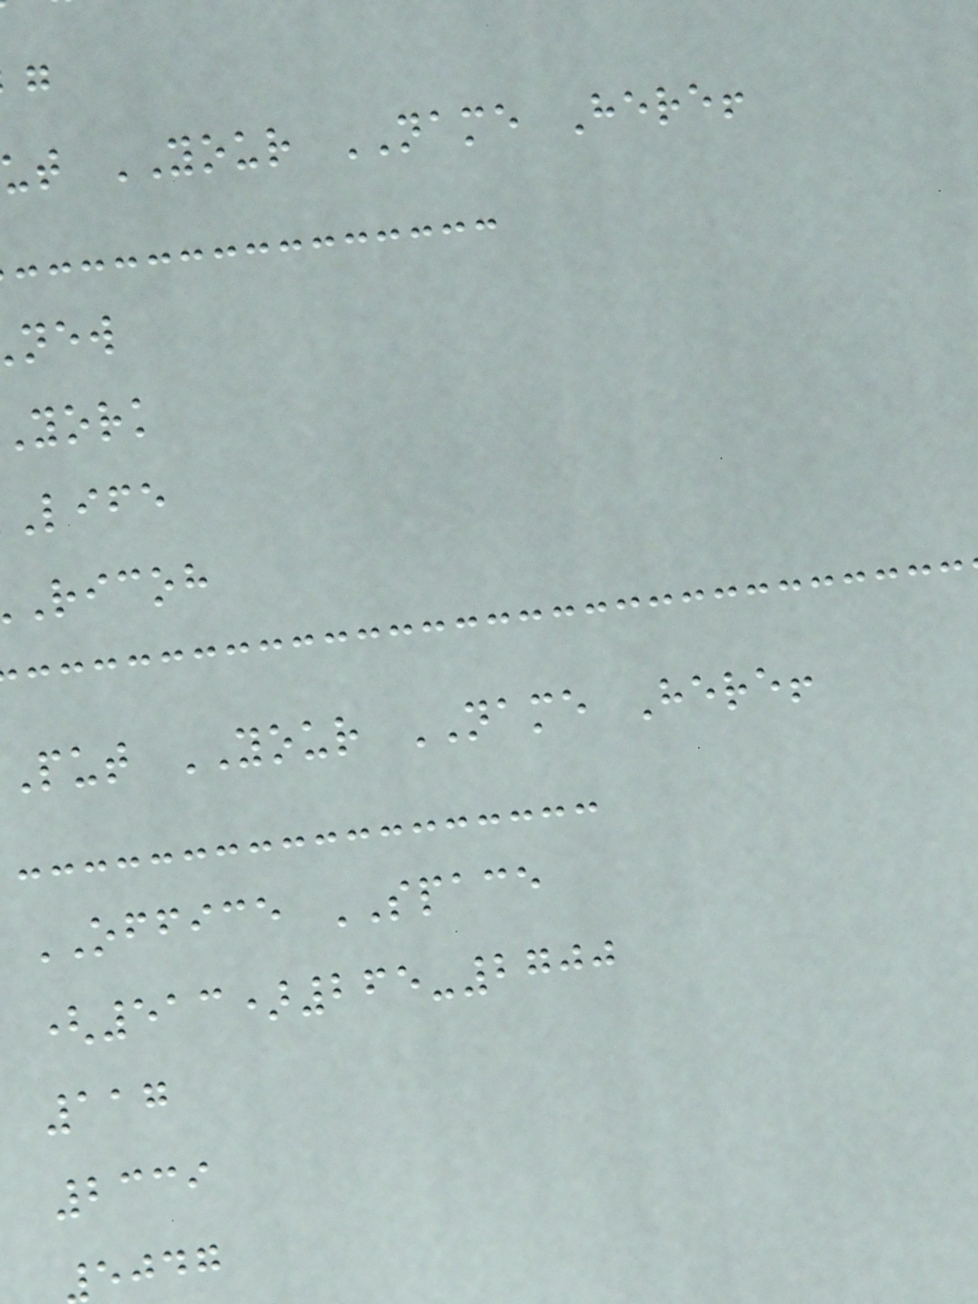ut YOUR NAME Here!
york
life
ricoh
Put YOUR NAME Here!
OFFICE SPACE
(513)265-2700
117
2339
ejdg
